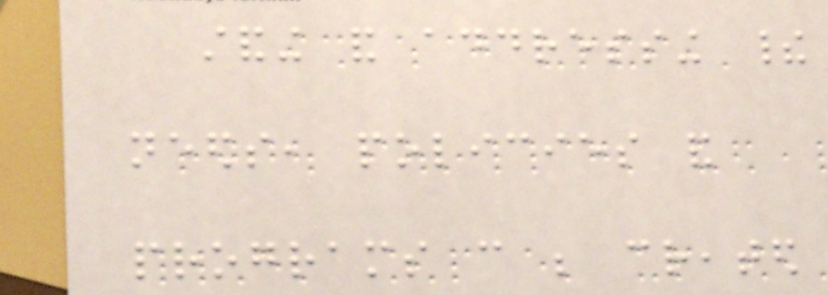standing and addressing their
needs, policies and
programs can be created
